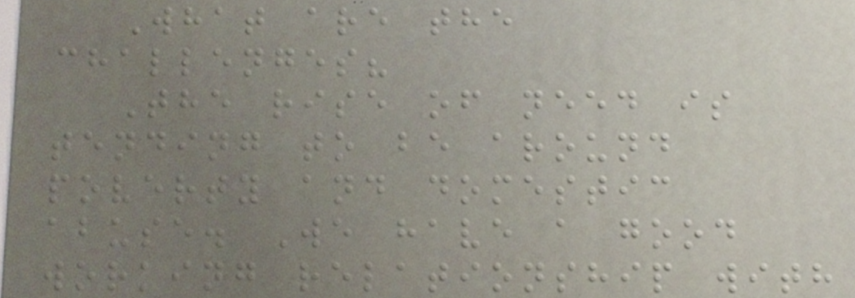What are the
challenges?
The rise of need is
tending to be around
poverty and domestic
abuse. We have a good
working relationship with
